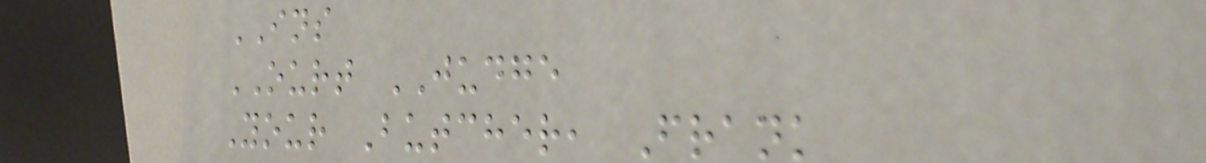INS
OURT JUDGE
Your Butcher, Frank
